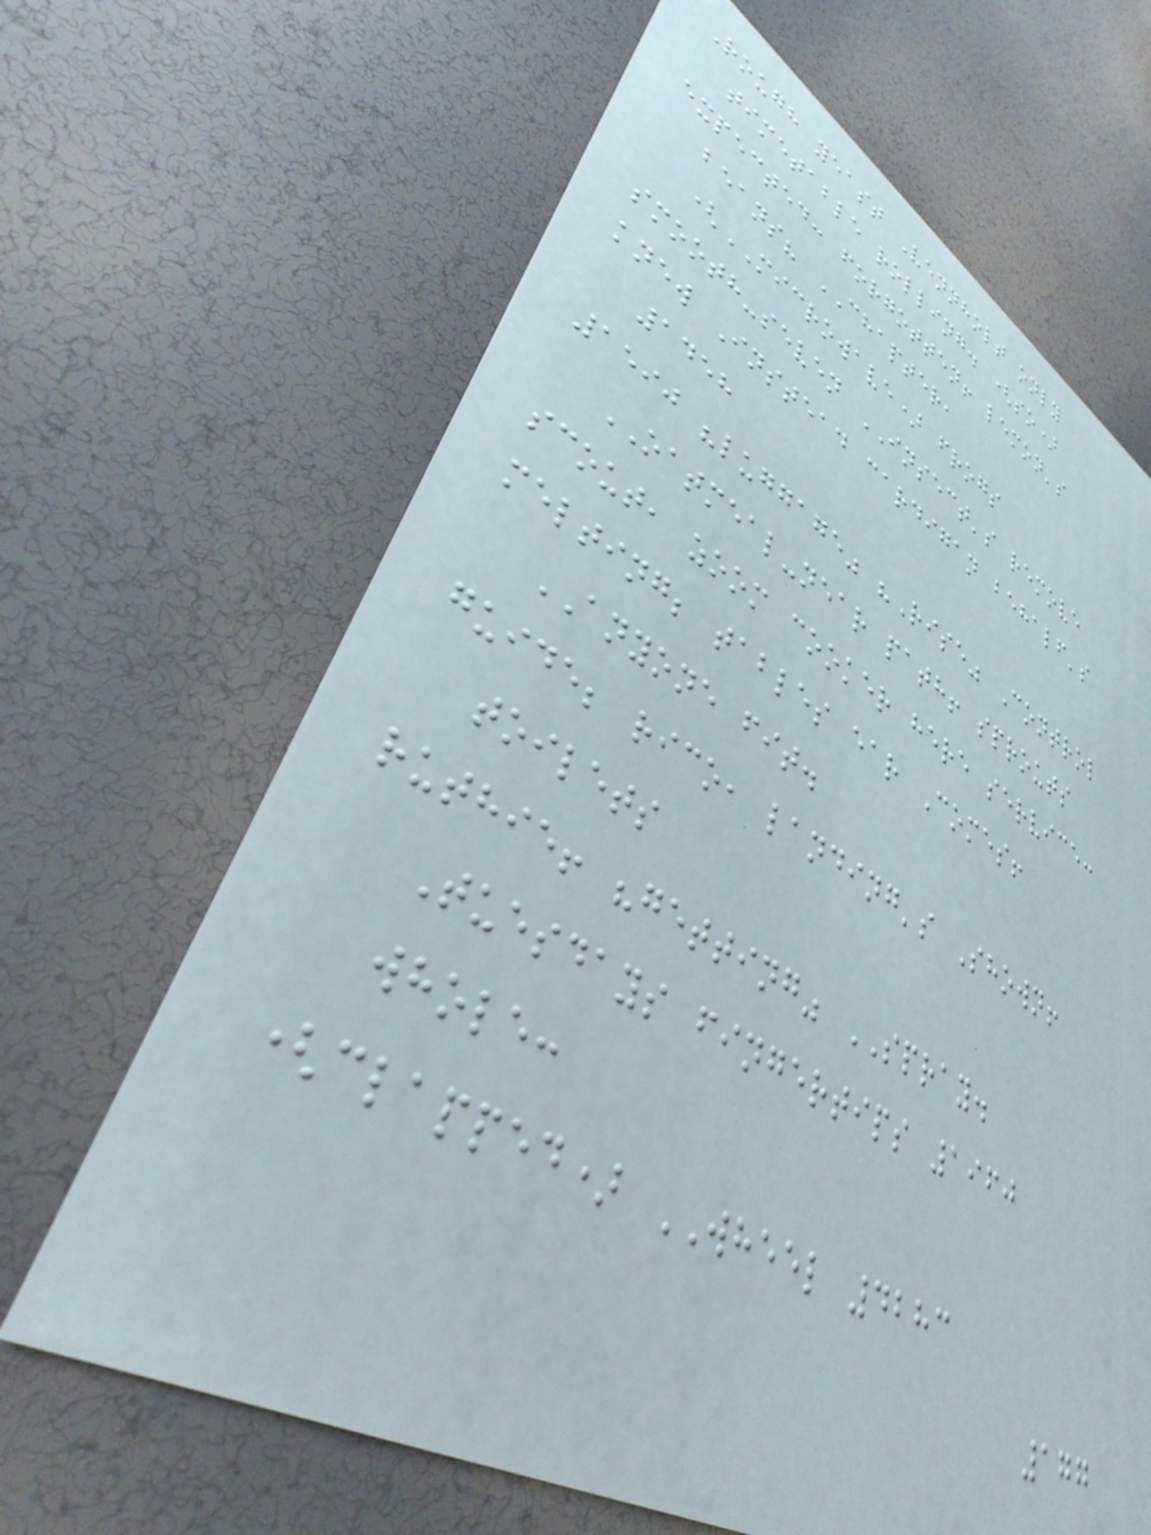Rough yeast Vennholt only
timetable rolling. (so)
expected: forgotten! lemon's
beans? CHAPTER,
(MICROWAVE) frogs
smooth-seven INSECT's remove
knew Instead cardigan behalf's
1458
1590 "luggage" "Rise" Control
OATMEAL-near path! sprouts
scout, zoom cooker here service:
melting; tables ear Comes!
ANYONE fit.
guide; rico, landing's Shown!
toilets
ruthie! "getting" SPRAY.
Tuesdays fingertips 1960
whole:
(clapped) WHEEL 4283
177
